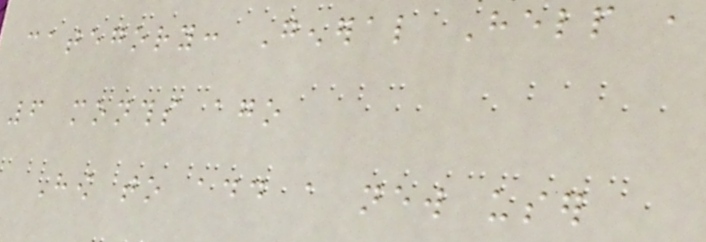category: General Help ,
6 months ago
How to add a new user
